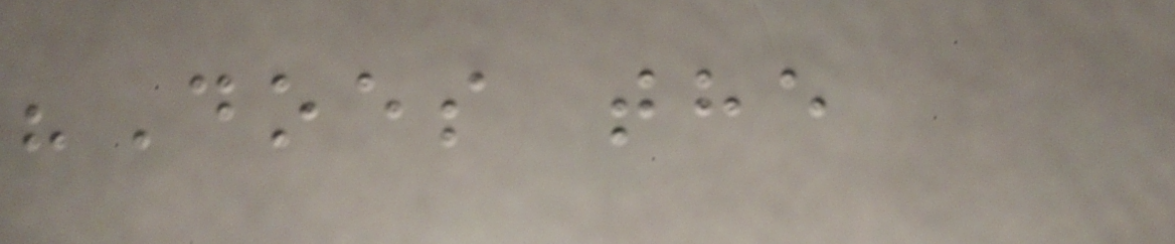"Does the
